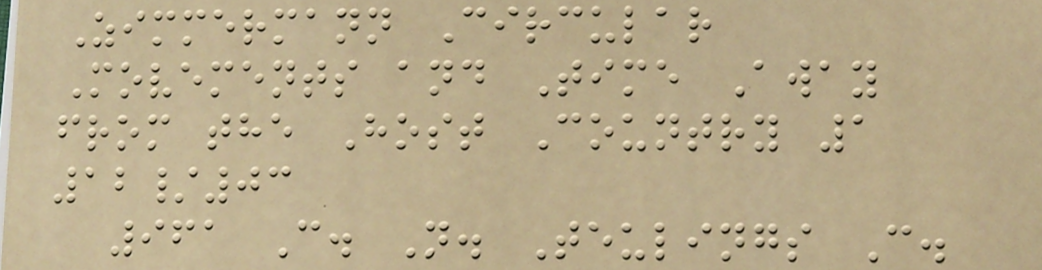Zimmermann Circular
Movements and Time Away
from the Host Country 1
12/03
961 C. N. Teulings C.
